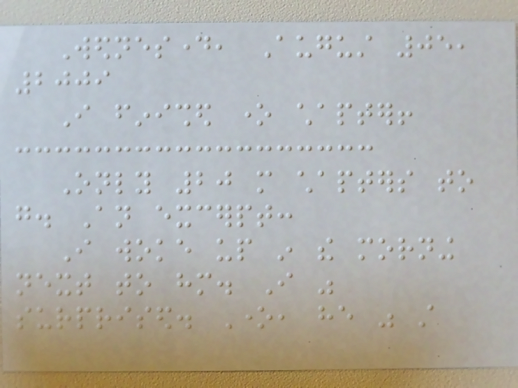Wednesday, August 05,
2009
I finished one chapter!
Only 20 more chapters to
go. An excerpt:
I woke up in the morning
next to him. I was
surprised. One, he was still
